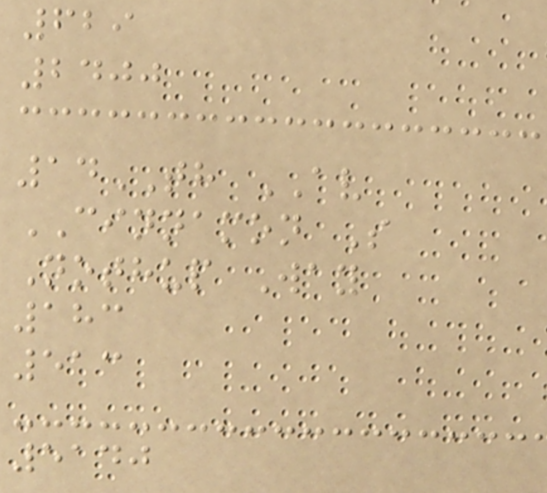629
2400
14TH AV
CINNAMON S
Nothup Way
183
513
5140
